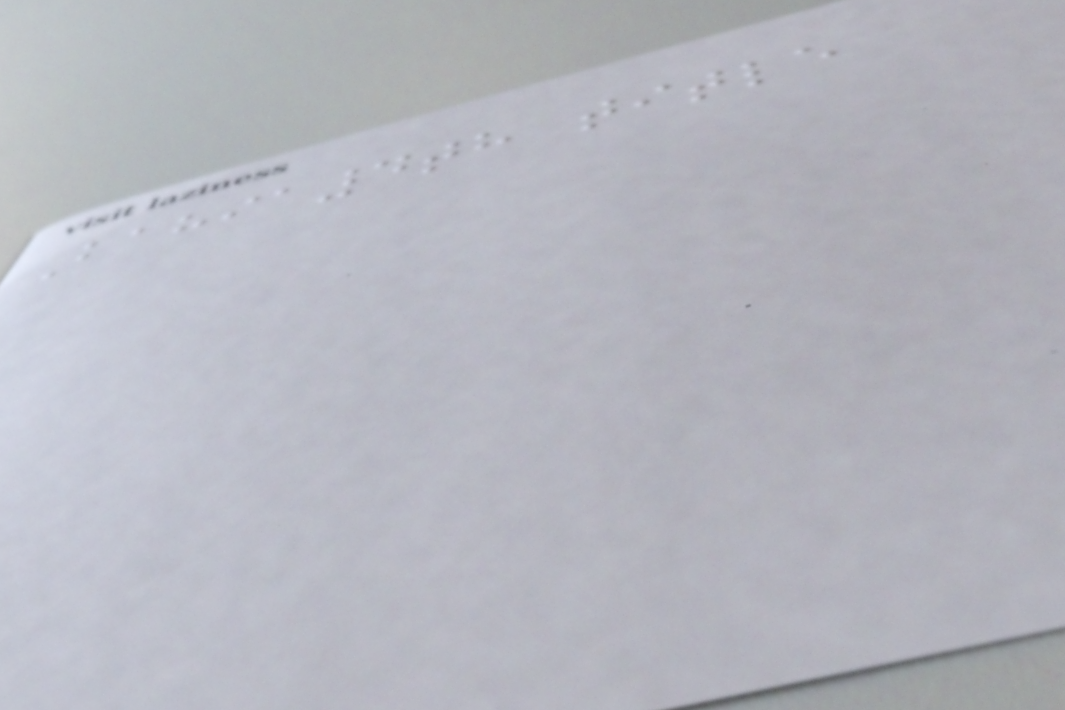Bahia4th title
